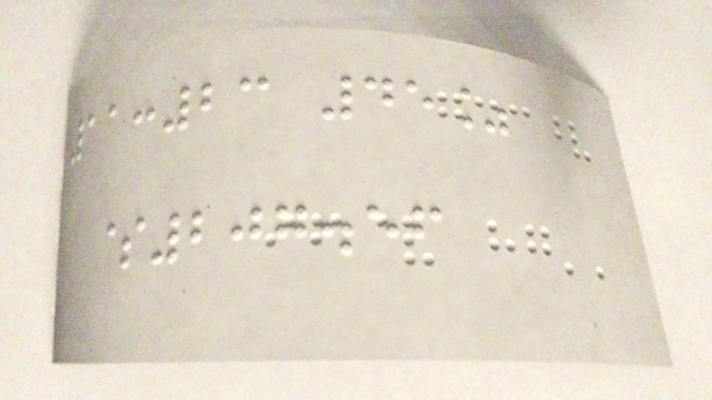11:23 45%
$207.56
